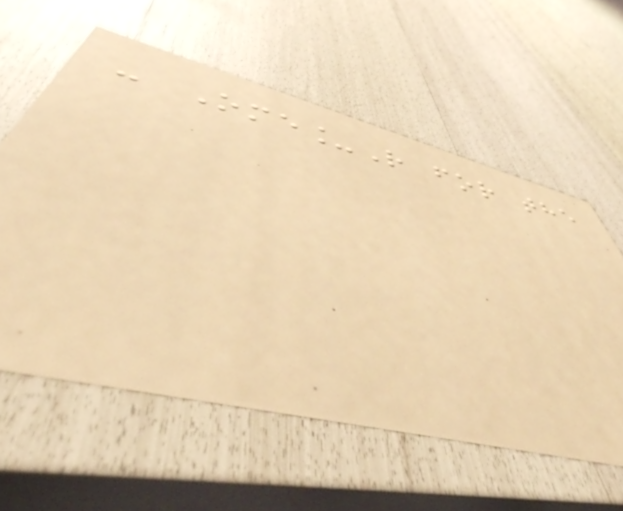- Ome_R for the
